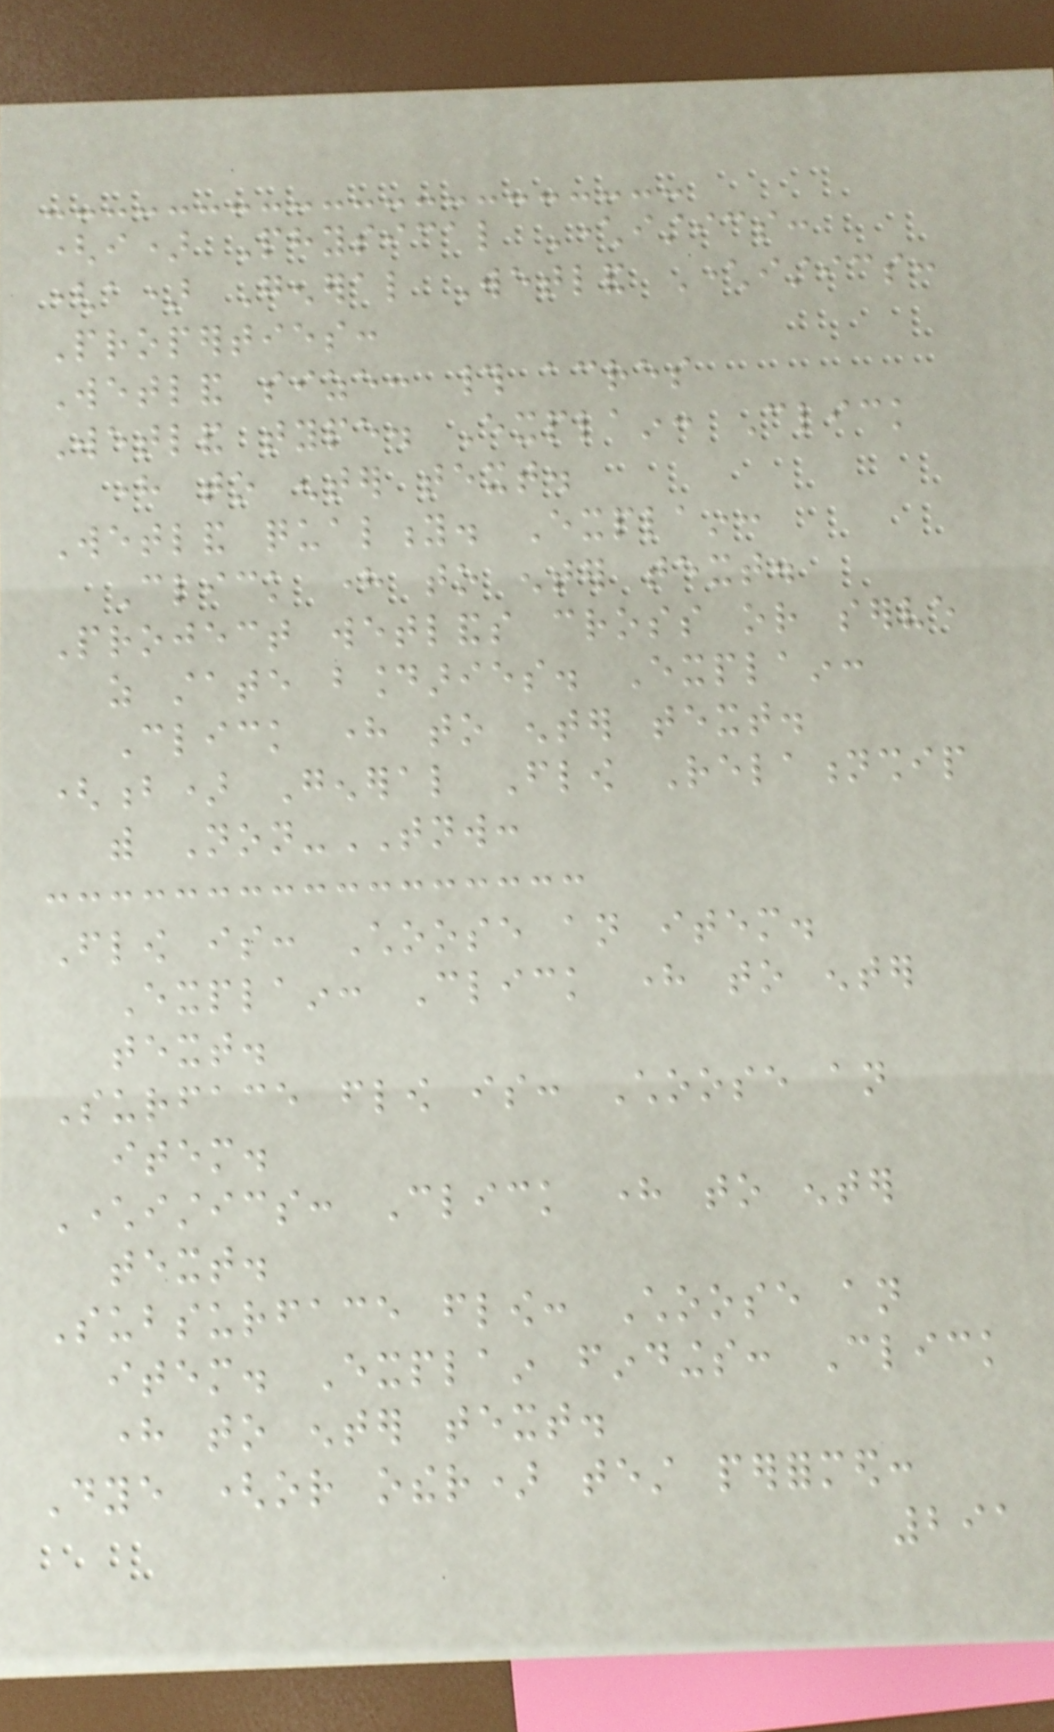(i) Physical Characteristics:
(a) General Wetland Characteristics:
Properties:
Wetland size: # acres
Wetland type. Explain: Click
here to enter text.
Wetland quality. Explain:
Click here to enter text.
Project wetlands cross or serve
as state boundaries. Explain:
Click here to enter text.
(b) General Flow Relationship
with Non-TNW:
Flow is: Choose an item.
Explain: Click here to enter
text.
Surface flow is: Choose an
item.
Characteristics: Click here to enter
text.
Subsurface flow: Choose an
item. Explain findings: Click
here to enter text.
Dye (or other) test performed:
291
